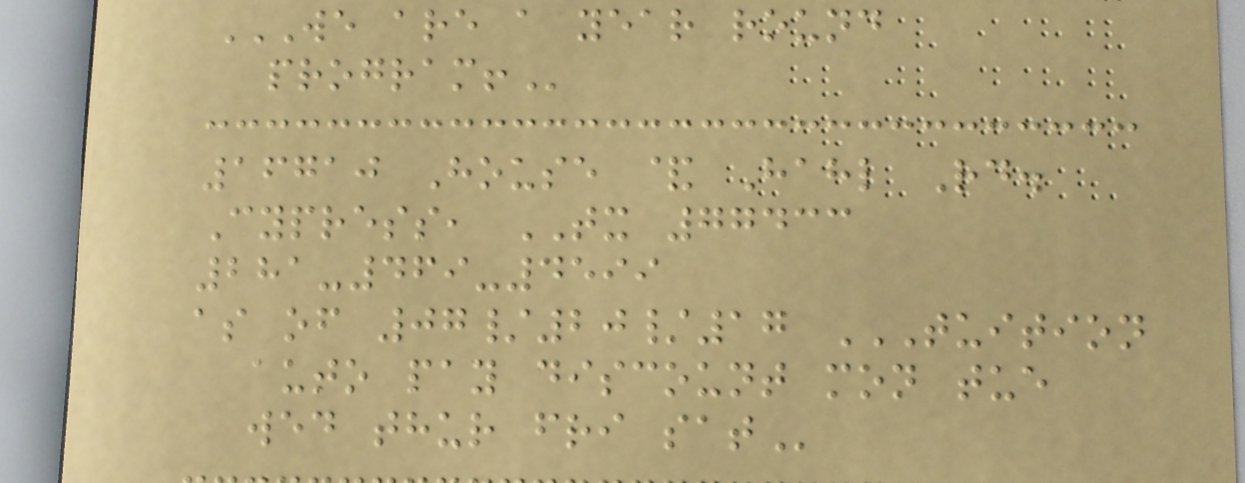WE ARE A YEAR ROUND
PROGRAM!
16710 House & Hahl Rd.
Cypress, TX 77433
281-469-4599
as of 07/20/17 TUITION
AUTO PAY DISCOUNT MON TUE
WED THUR FRI SAT
